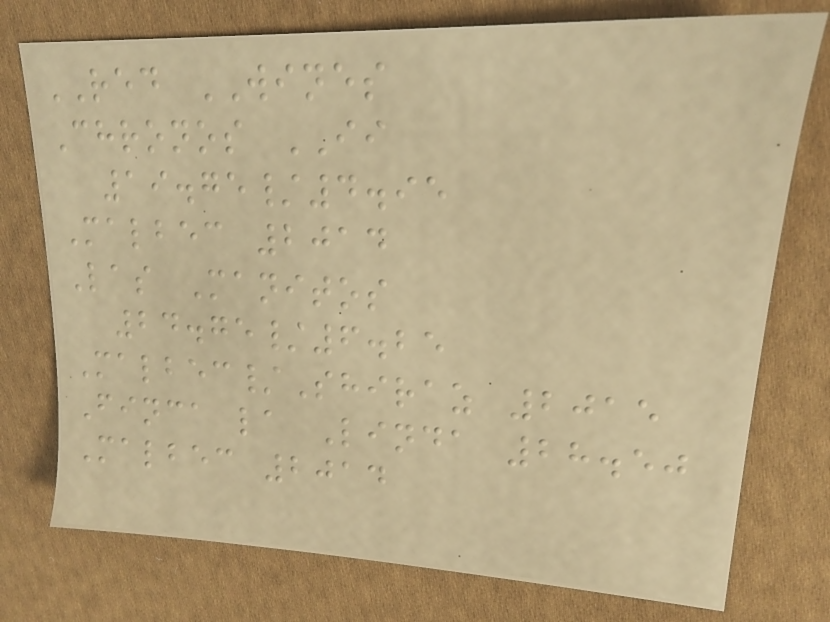RED WINES
Chronos II
19.75/4.95
Malbec 2014
Las Manitos
24.75/6.25
Malbec/Shiraz 2015
Finca la Linda 28.50
Malbec 2014
